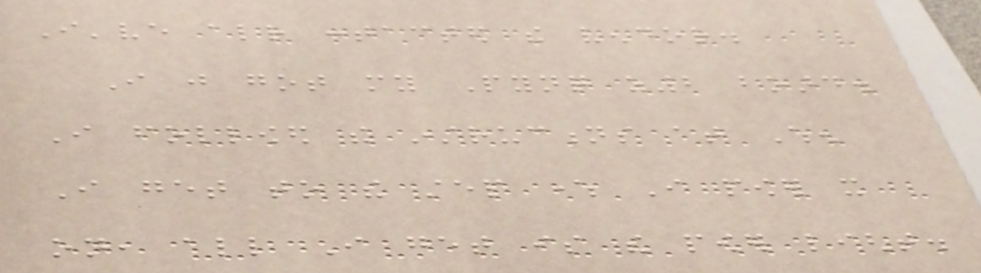I've already contacted the vendor.
I just got my Pynq z2 board.
I followed the instructions at When
I get to the step where I power it
on, all I get is the power light.
